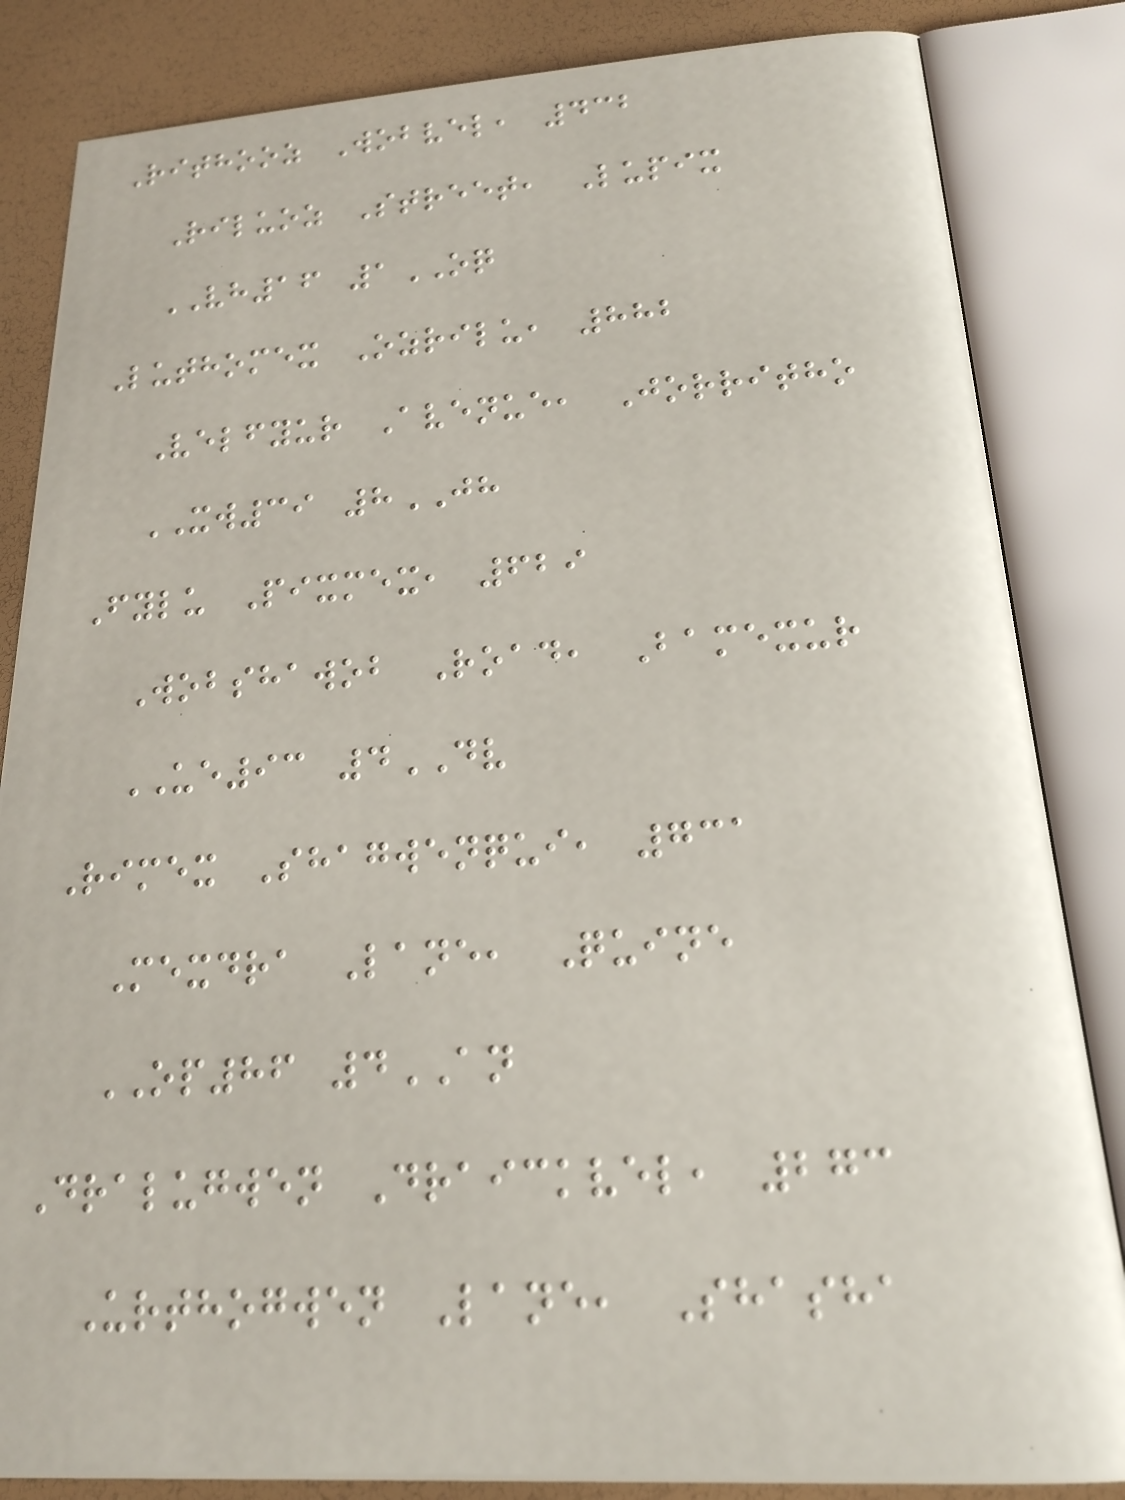Rithooz Wobvel, 432
Riluoz Street, Lupix
VH16 1OQ
Luthomex Ozrilu, 882
Velfyur Avenue, Jorritho
XW39 8JH
Fylu Pixmex, 629
Wobshawob Road, Bamexur
UE93 4DV
Rimex Shagwenqui, 731
Mexdra Lane, Quine
OP86 4AN
Dralugwen Draickvel, 273
Urthogwen Lane, Shasha
